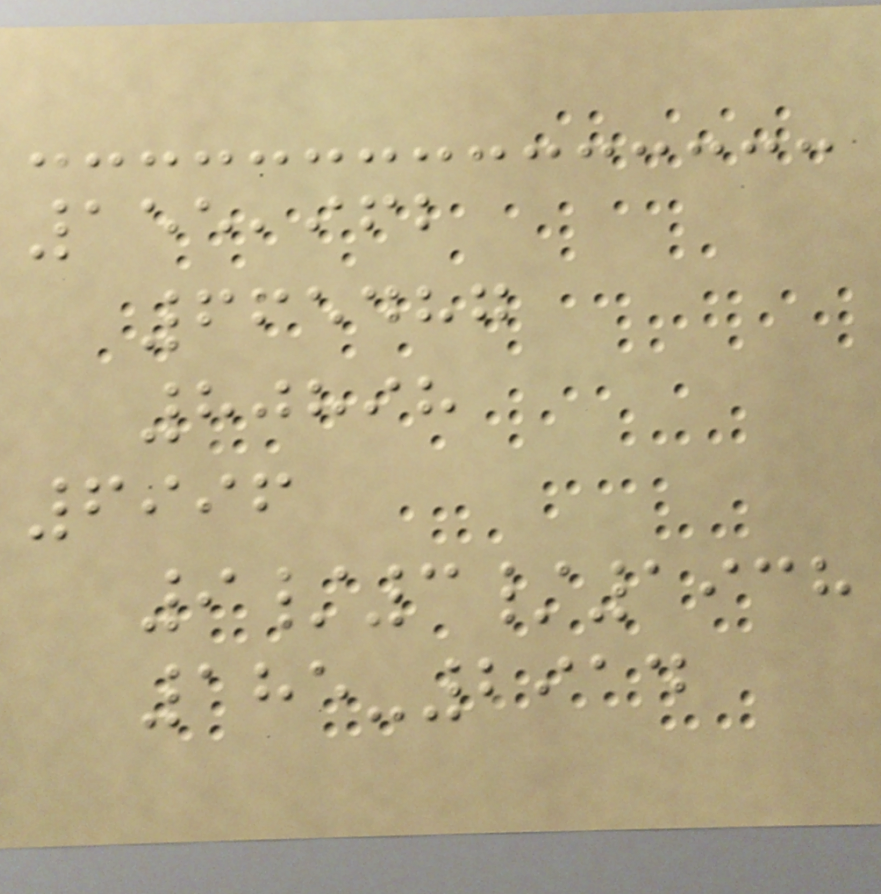155,962
665487
80898
6996
9/3/1938
185-2914
